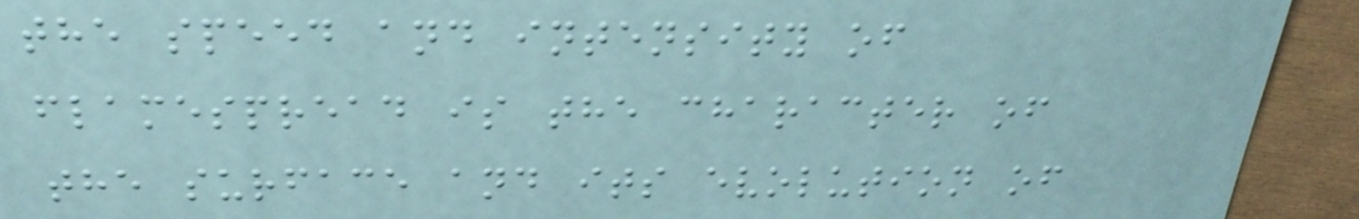the speed and intensity of
flamespread is the character of
the surface and its evolution of
